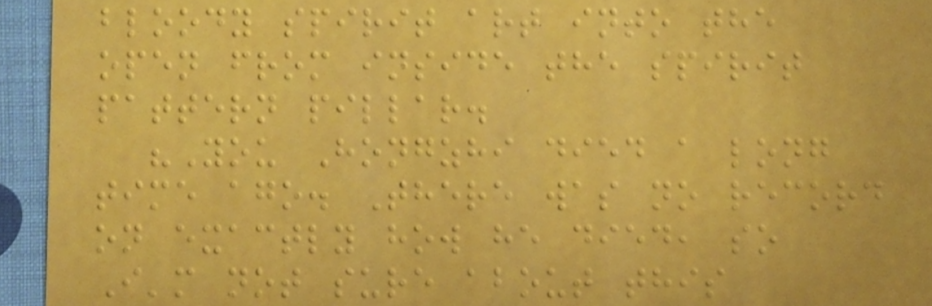bloody spirit art into the
open from inside the spirit
pattern pillar.
"You Hongzhi died a long
time ago. There was no record
on exactly how he died, so
I'm not sure about this
